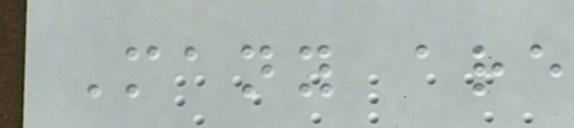Many are
